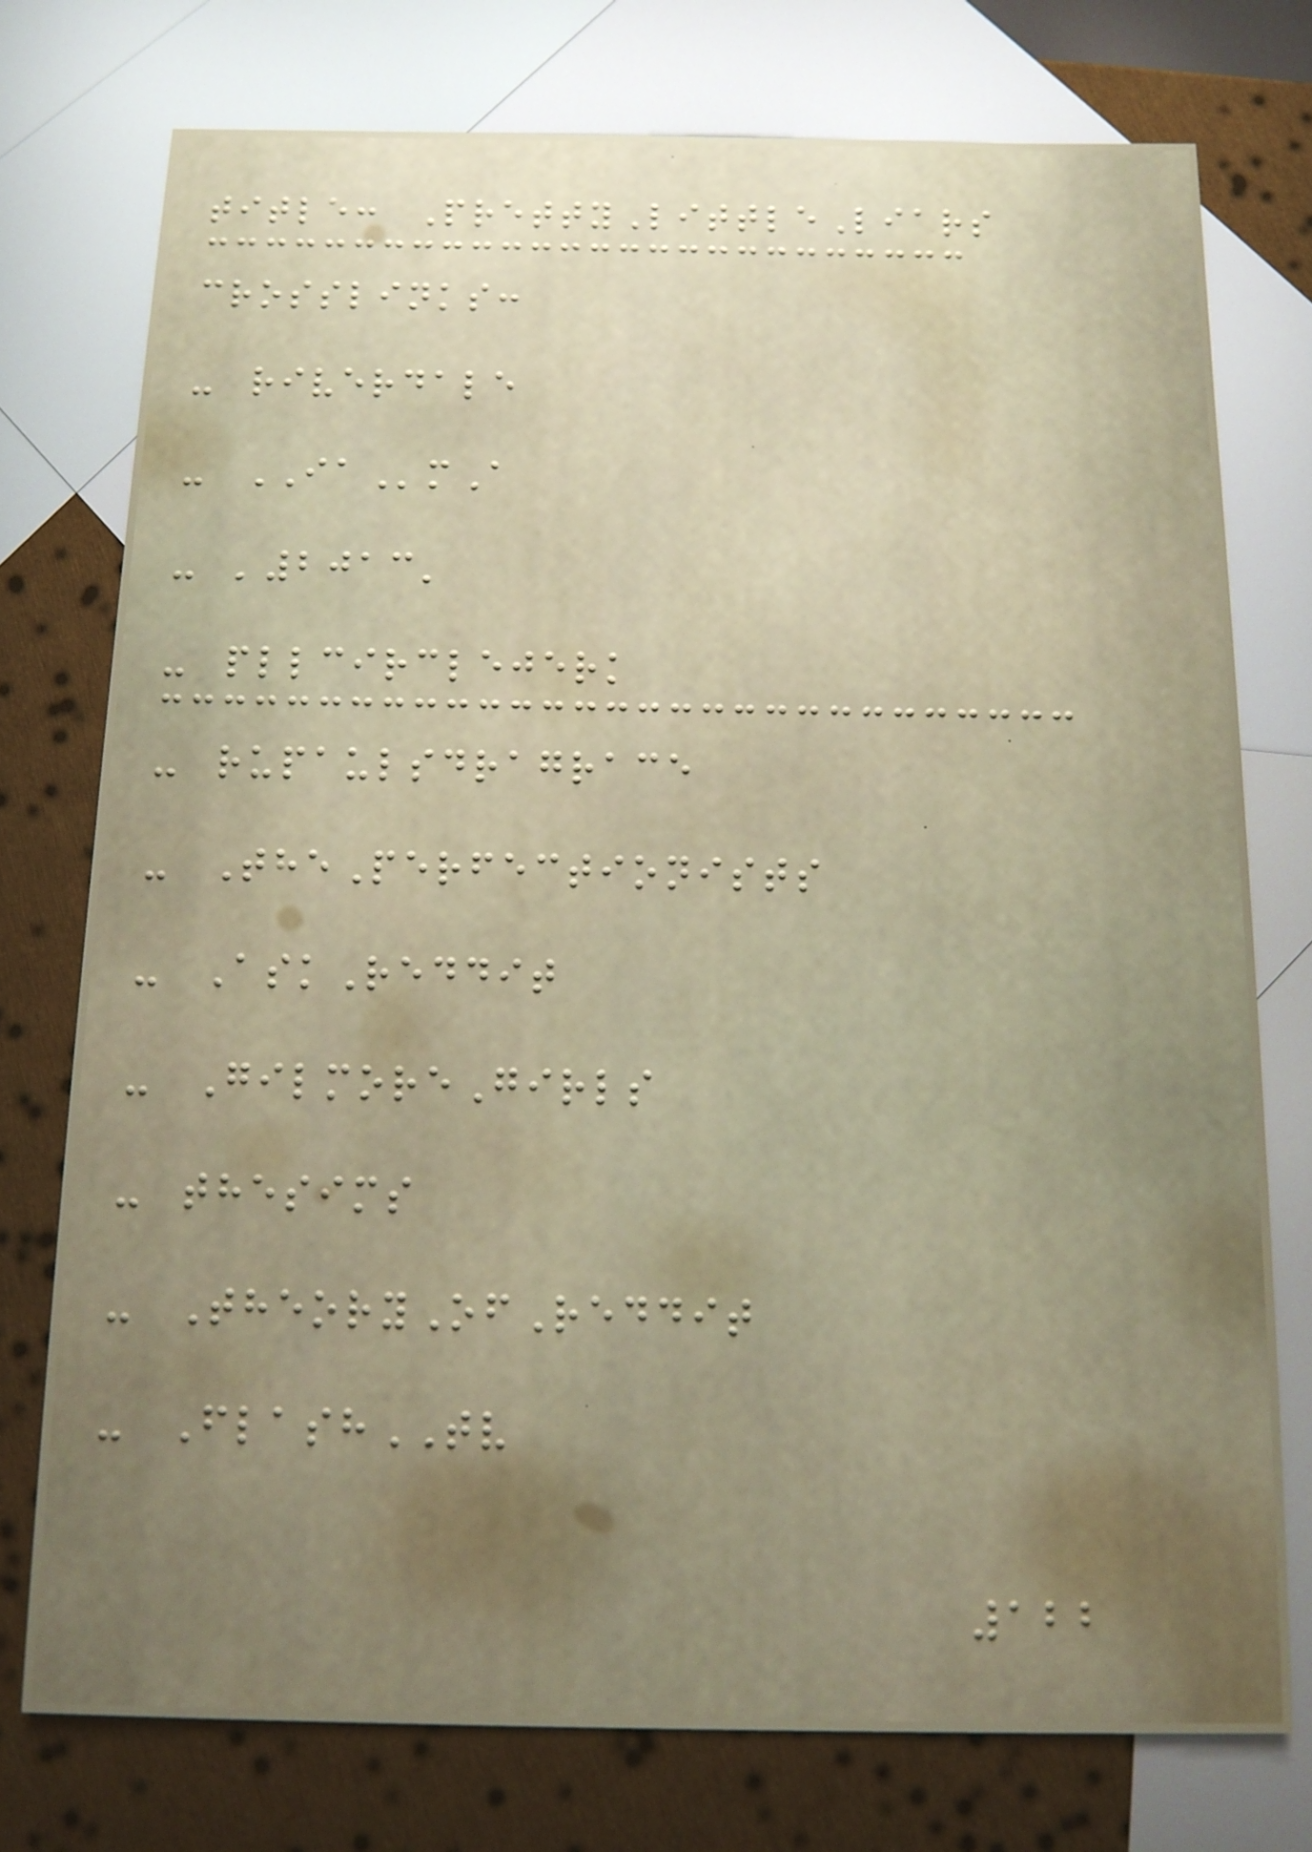title: PrettyLittleLiars
crosslinks:
- riverdale
- IAmA
- '2013'
- pllcirclejerk
- rupaulsdragrace
- ThePerfectionists
- AskReddit
- GilmoreGirls
- thesims
- TheoryOfReddit
- FlashTV
122
